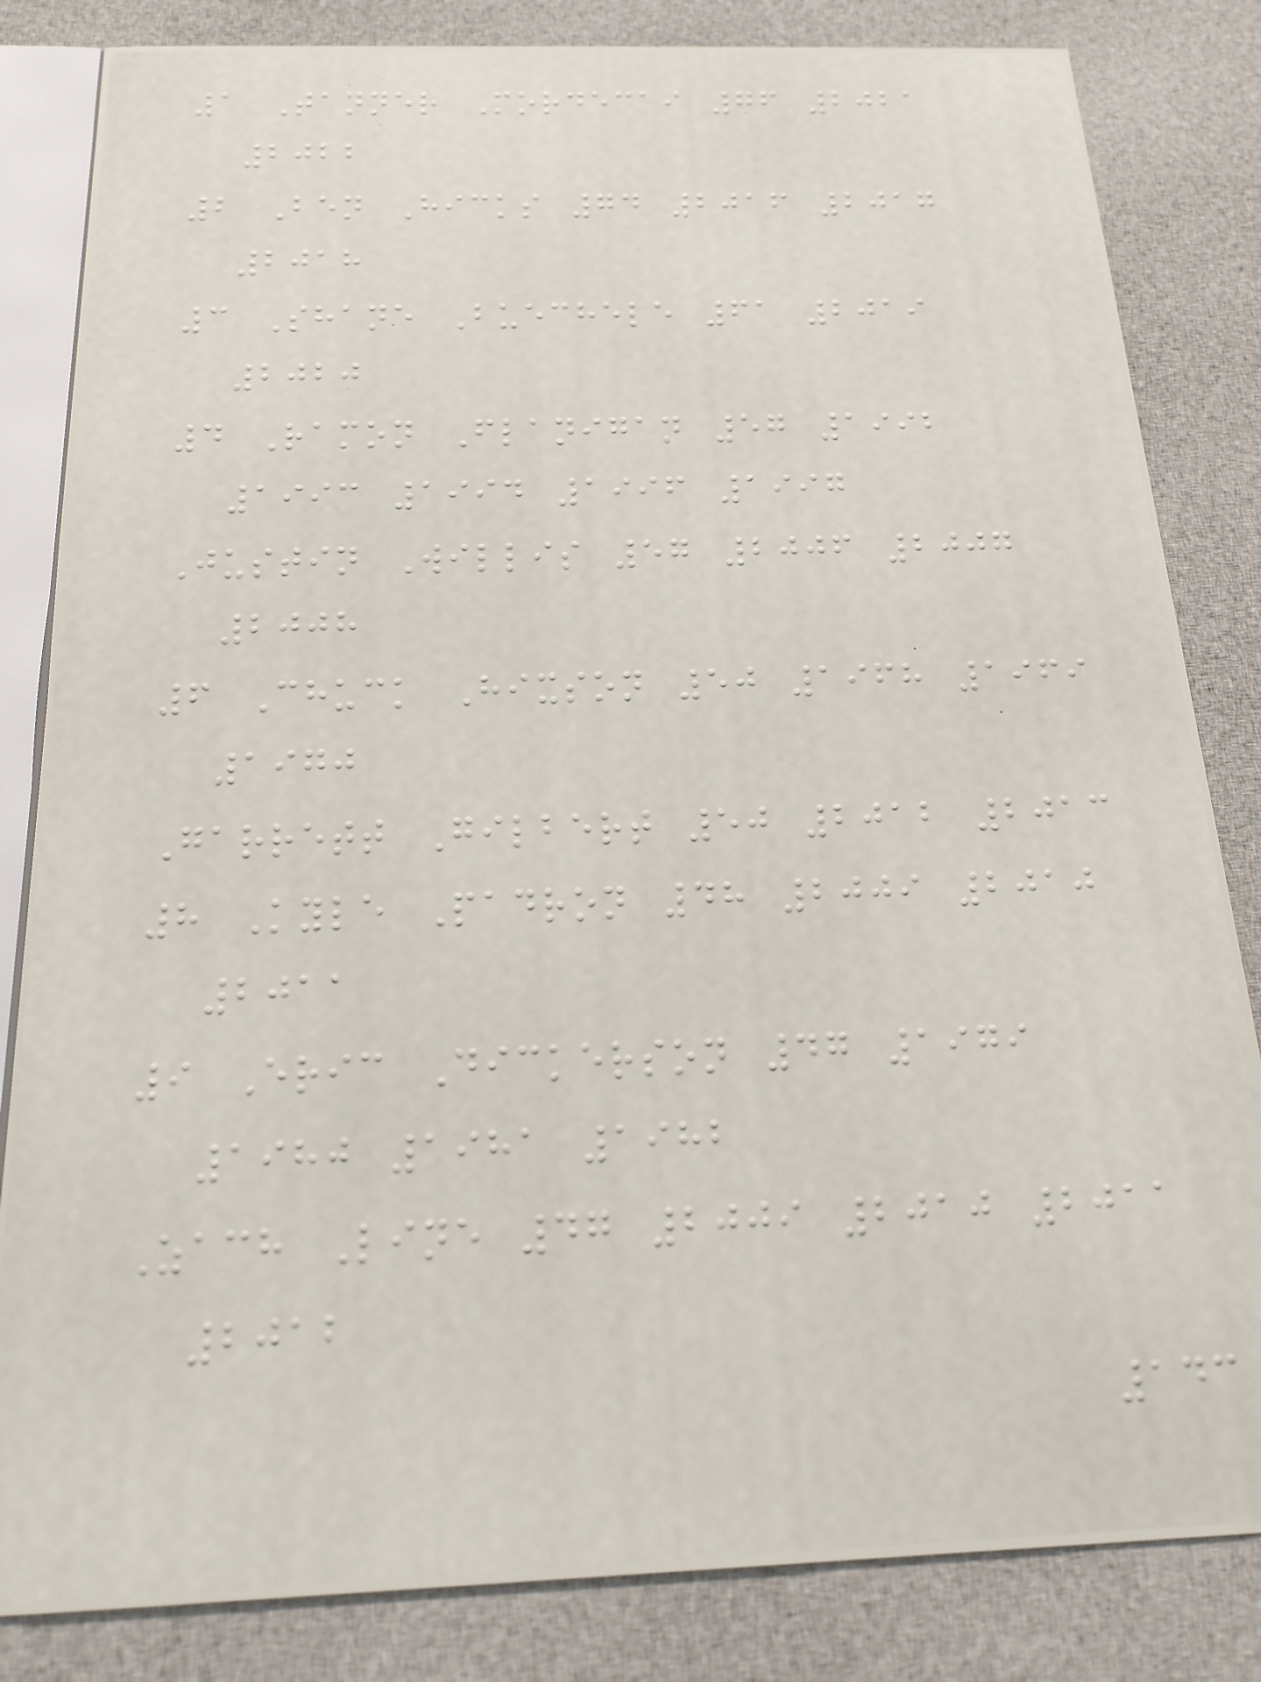1 Tanner Mordecai 76 2021
2022
2 Ben Hicks 74 2016 2017
2018
3 Shane Buechele 61 2019
2020
4 Ramon Flanigan 57 1992
1993 1994 1996 1997
Justin Willis 57 2006 2007
2008
6 Chuck Hixson 50 1968 1969
1970
Garrett Gilbert 50 2012 2013
8 Kyle Padron 48 2009 2010
2011
9 Eric Dickerson 47 1979
1980 1981 1982
Zach Line 47 2009 2010 2011
2012
143
